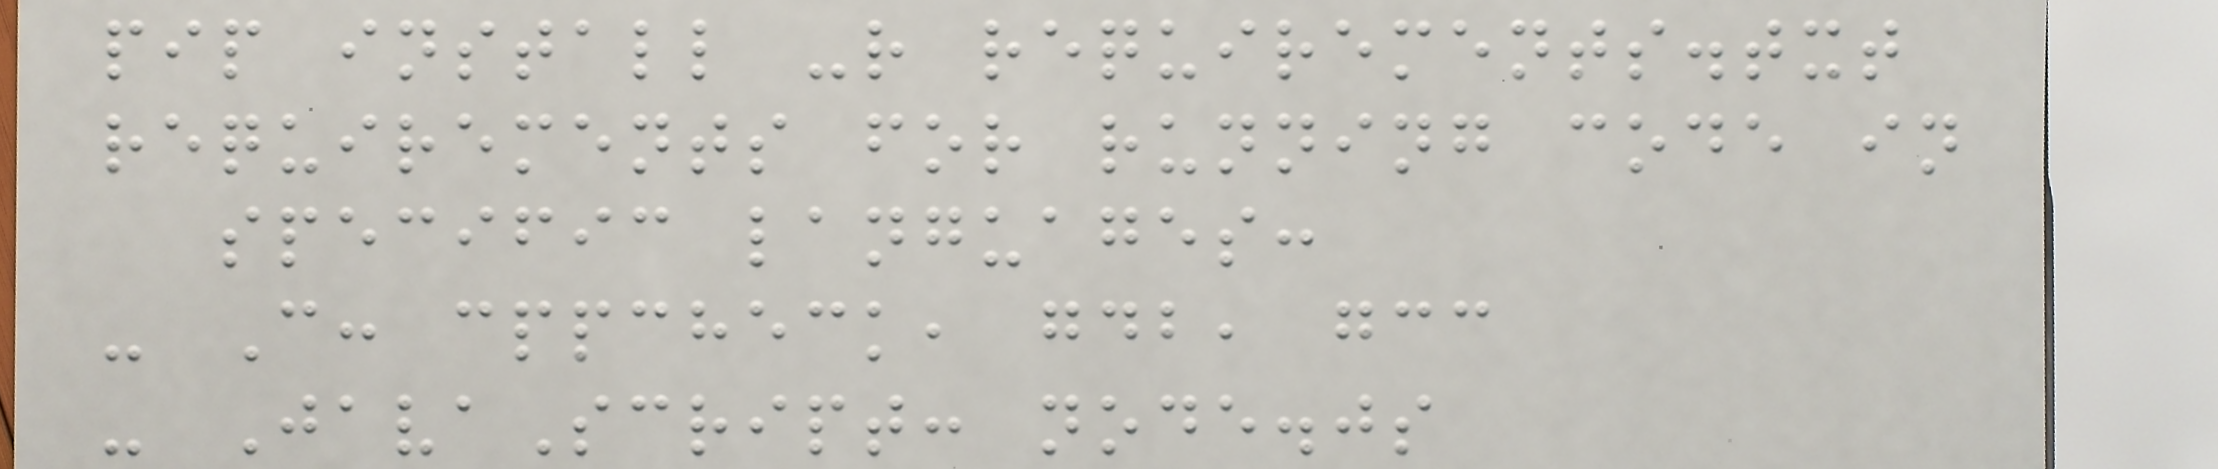pip install -r requirements.txt
requirements for running code in
specific languages:
- C: cppcheck, gdb, gcc
- JavaScript: node.js
